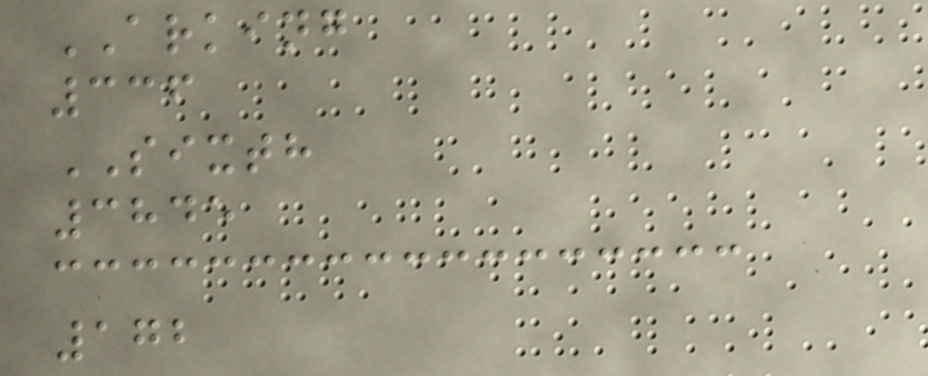ARKING
336
SIXTH
3845
172
